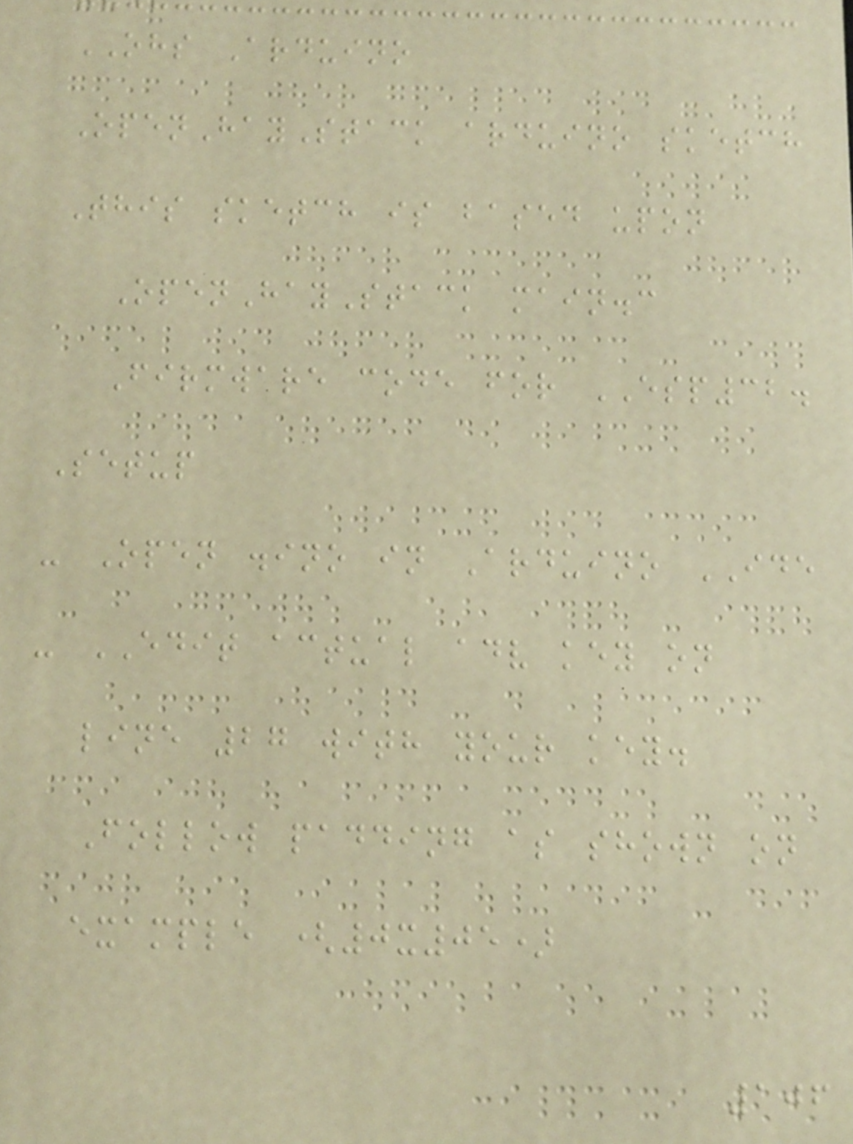OHS Arduino
OpenHayStack arduino sketch
This sketch is based upon
OpenHayStack main.c
Firmware code for ESP32.
Setup
- Open .ino in Arduino IDE
- EDIT actual adv key on
line 27 with your key.
Follow padding as shown on
example (0x05)
106
